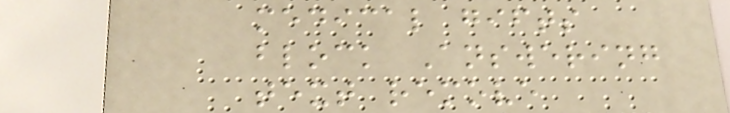medical gifts
block Answering
text remove
